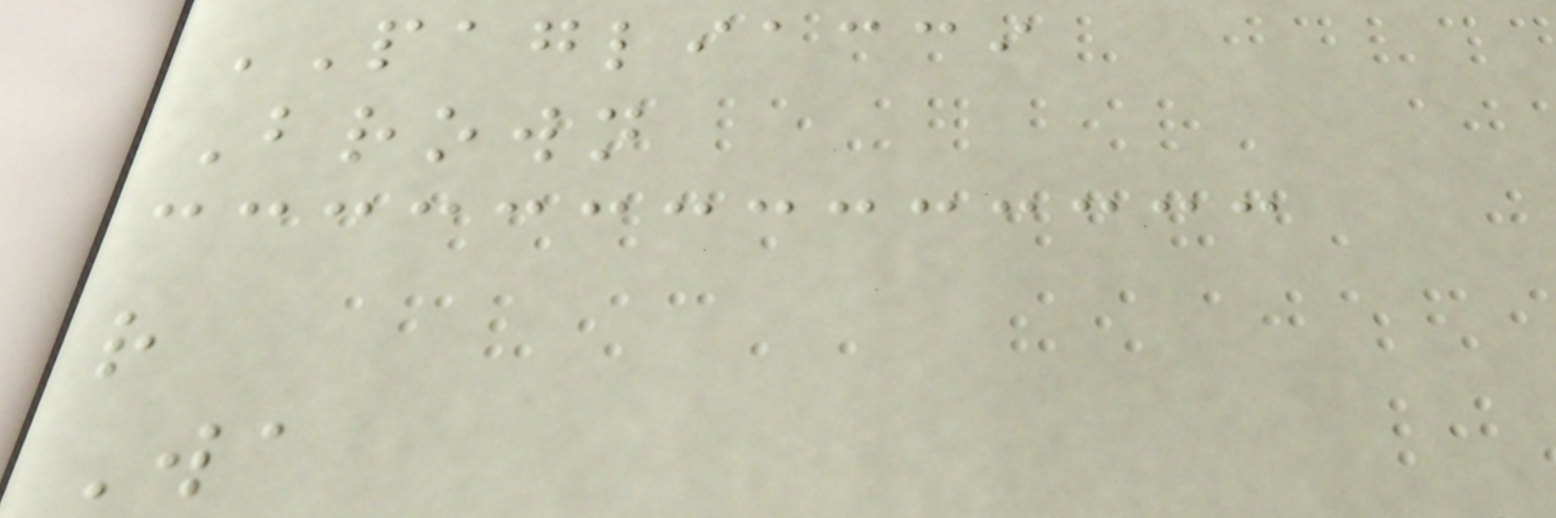PAGLIACCI
Brown
r
Wa
